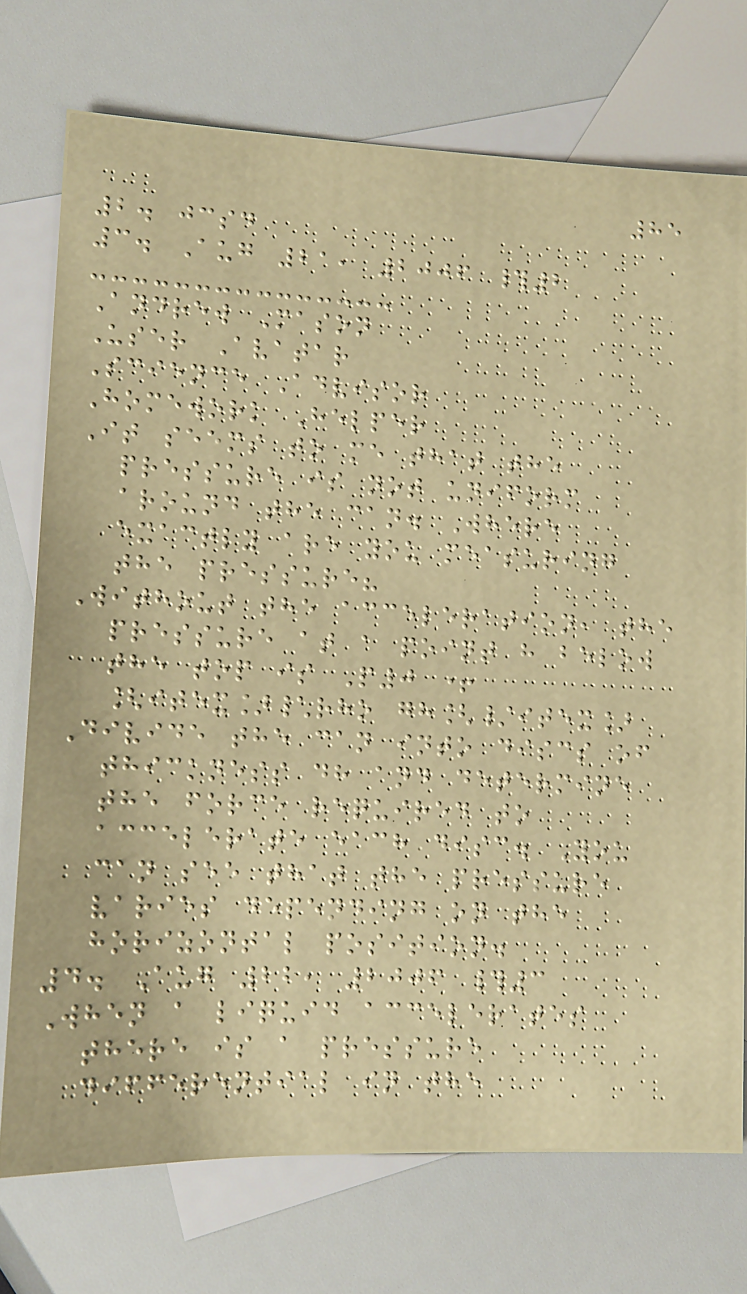85
2. jcsd
3. Aug 21, 2006 #2
Andrew Mason
User Avatar
Science Advisor
Homework Helper
It seems to me that the
pressure is not uniform
around the can. Where
exactly are you measuring
the pressure?
Without the acceleration, the
pressure at a point h below
the top is P0 +
[itex]\rho gh[/itex]
Divide the can into discs of
thickness dh and determine
the force required to
accelerate each disc. You
can see that the pressure
varies depending on the
horizontal position.
4. Aug 22, 2006 #3
When a liquid accelerates
there is a pressure
differential in the
